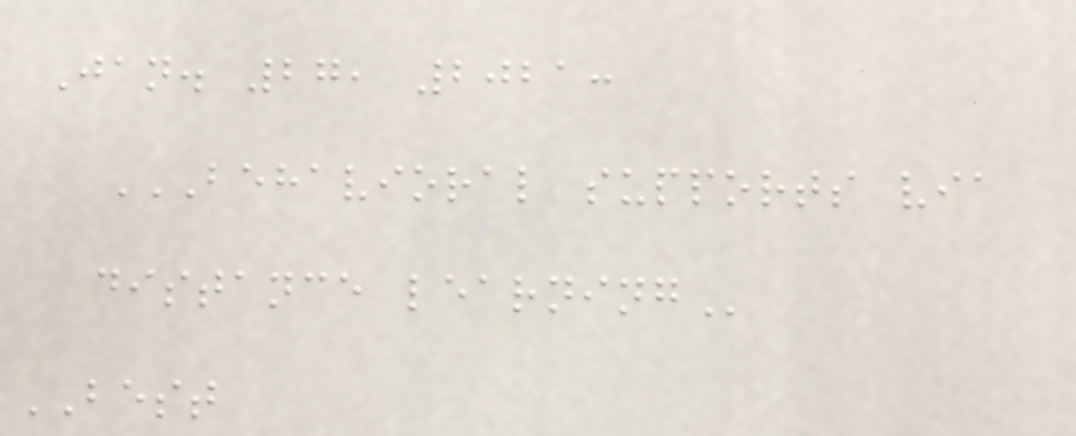Jan. 27, 2021:
BEHAVIORAL SUPPORTS VIA
DISTANCE LEARNING
BEST
